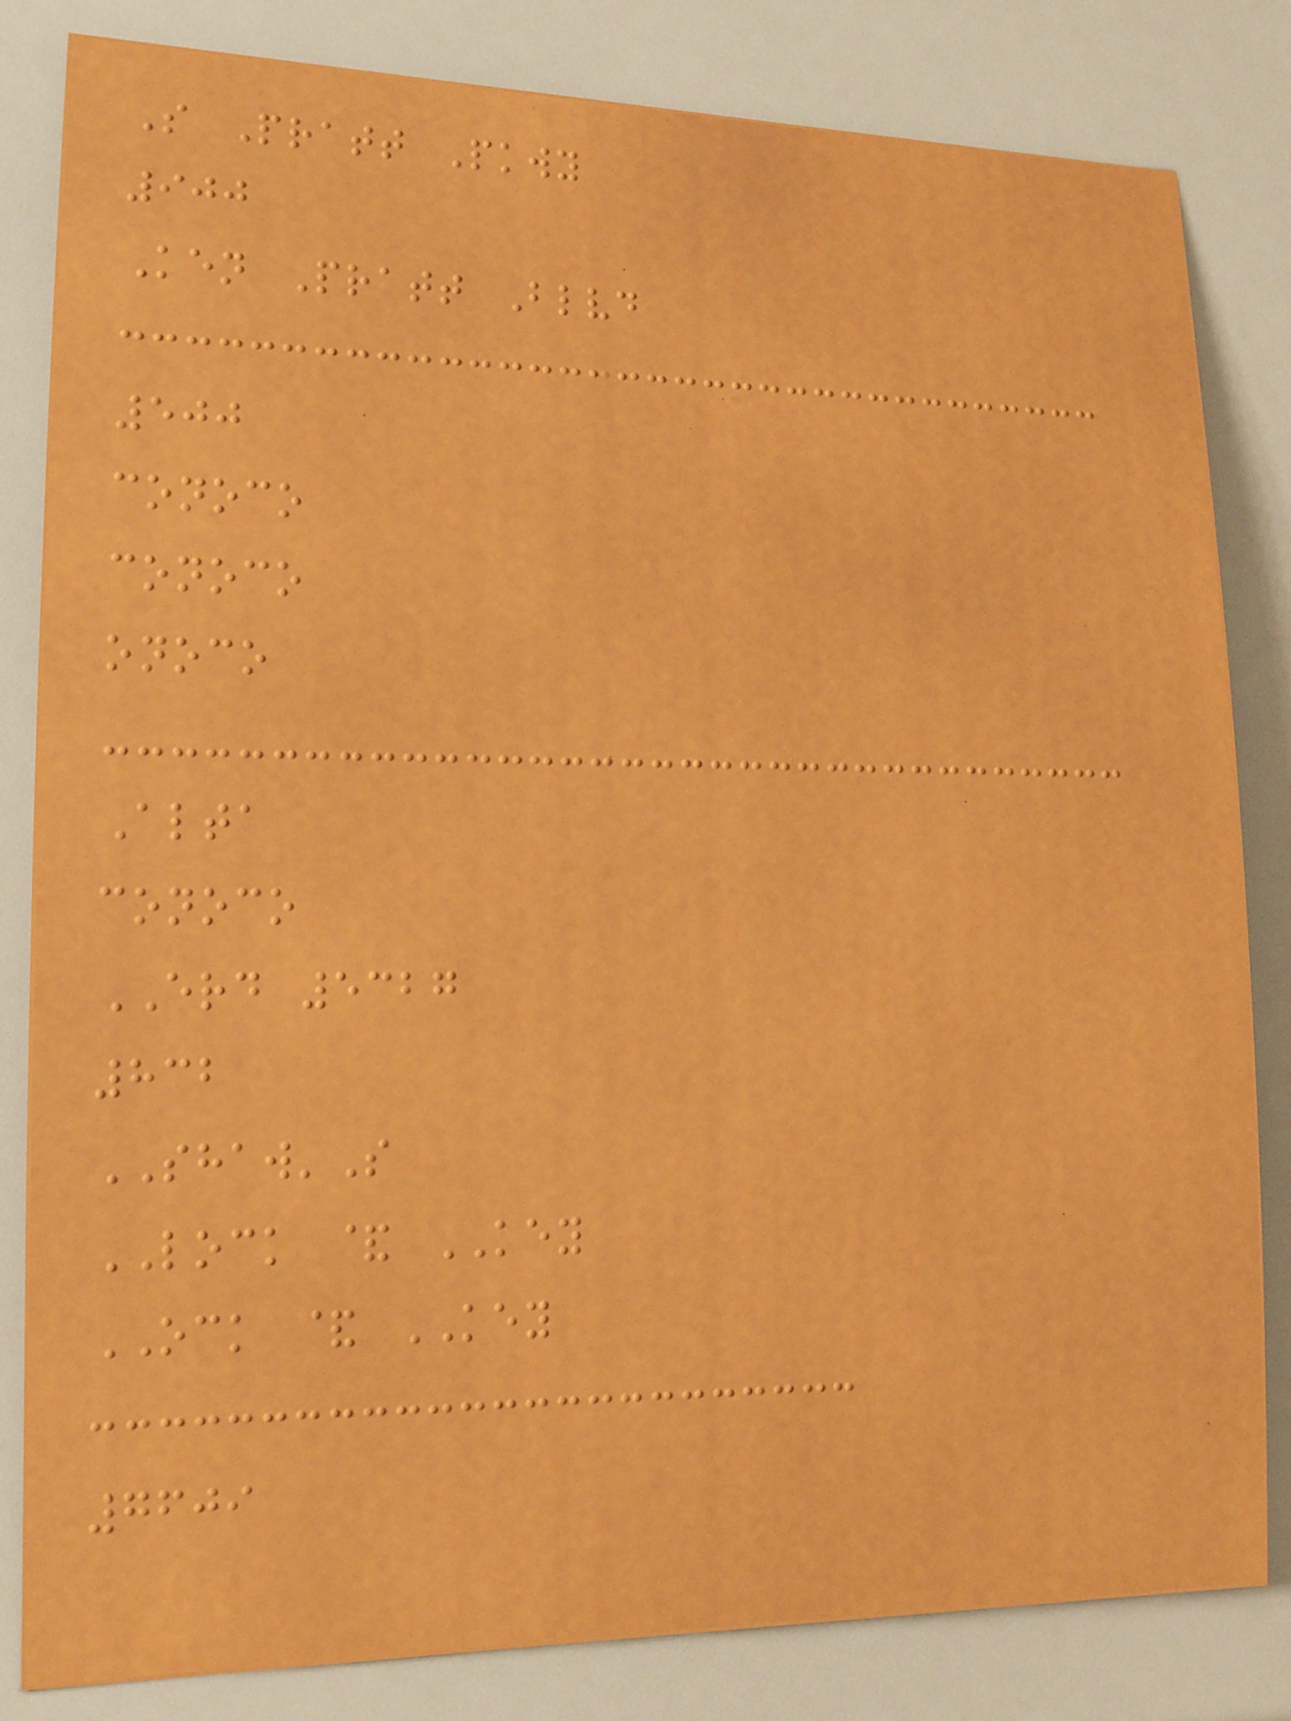S Pratt Pkwy
900
Ken Pratt Blvd
500
conoco
conoco
onoco
Alta
conoco
ERD 5327
832
SHAW'S
LOCK & KEY
OCK & KEY
7609
